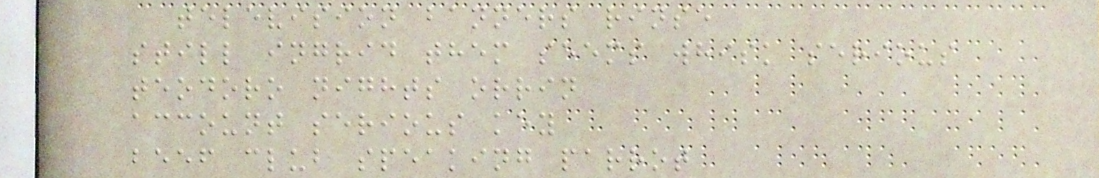television banners rinse
still ingrid them seems whisk serious
teodoro nights orrin
account serious key
beef club speaking parrot
